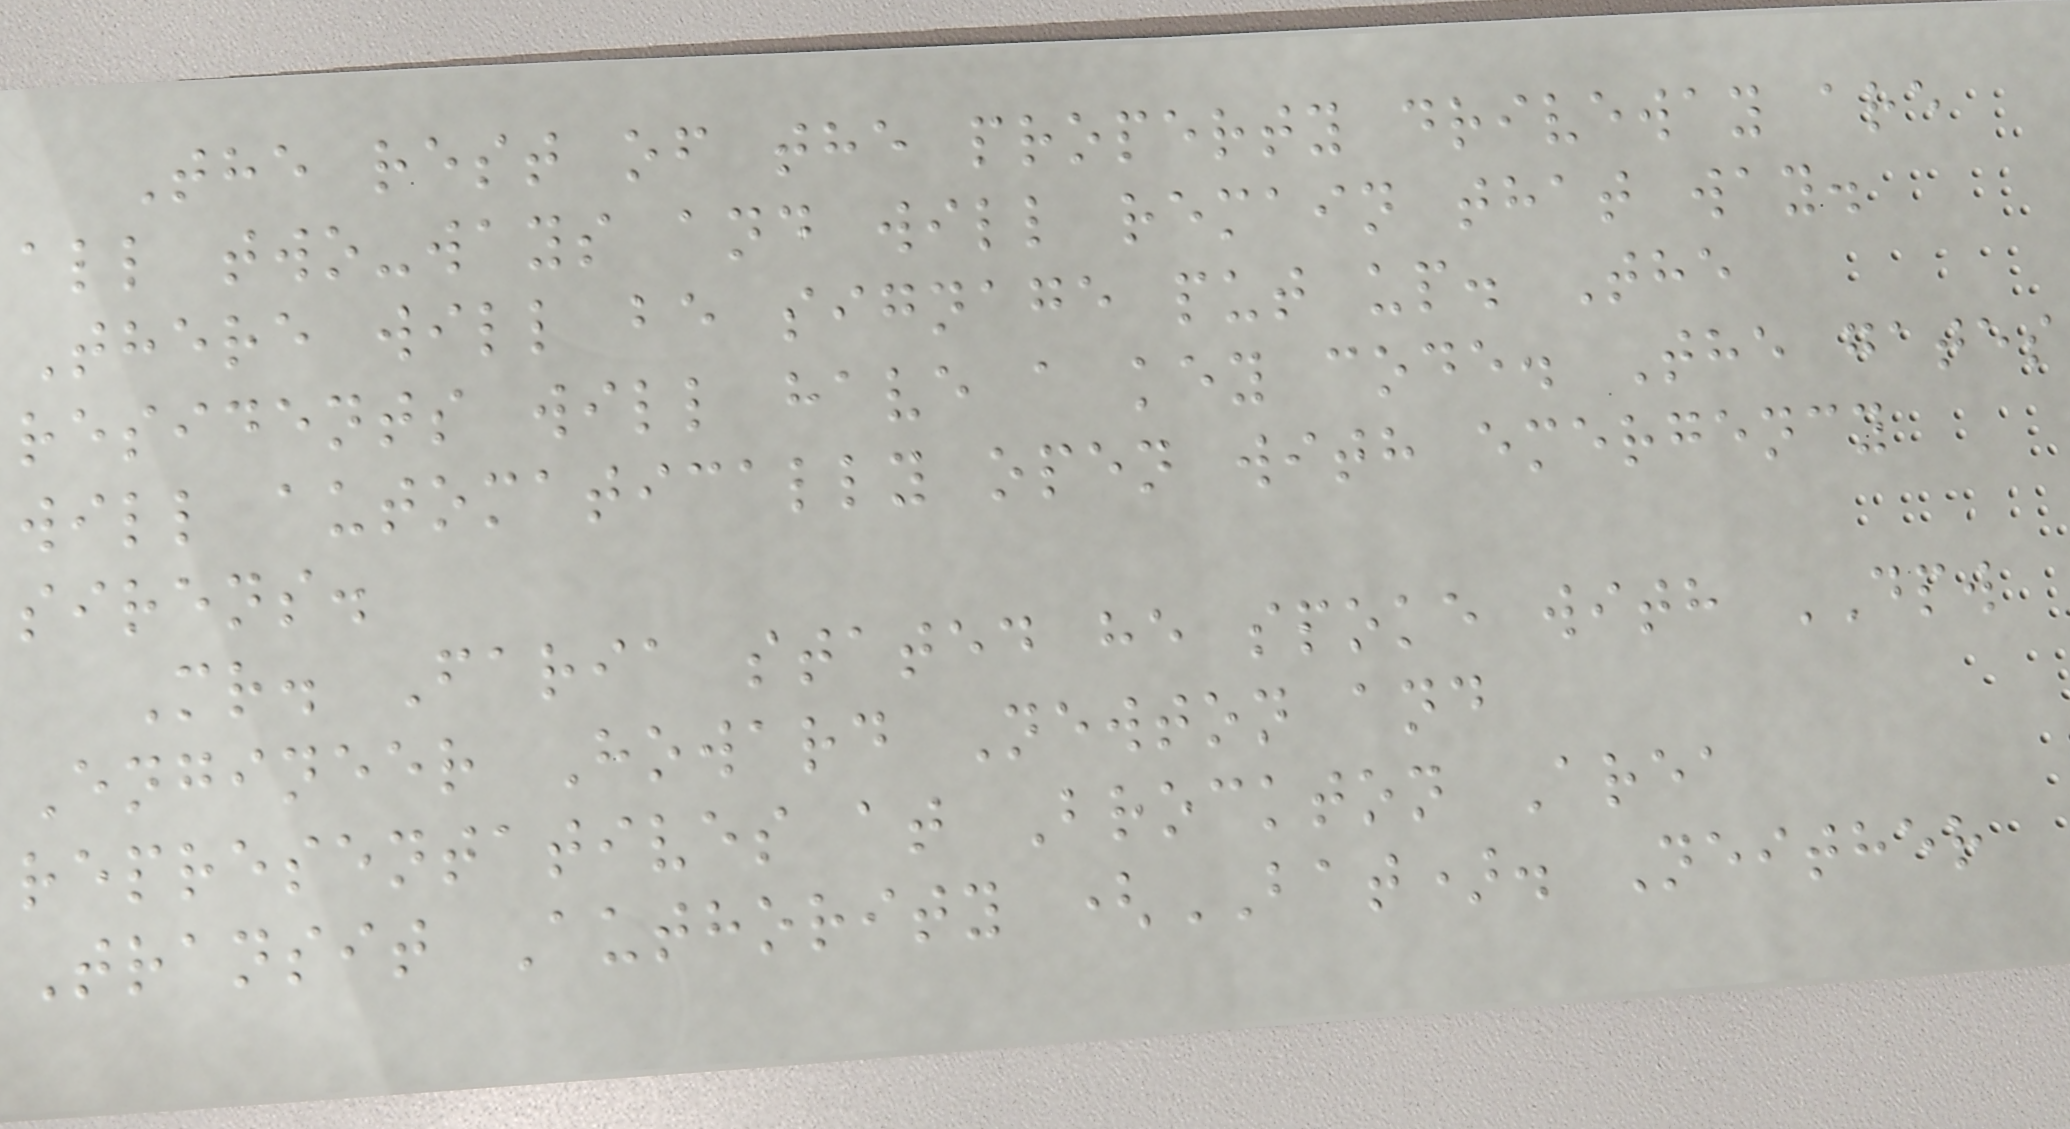The rest of the property driveway are
all two-ways and will remain that way.
There will be signage put up. The
residents will have a key code. The gates
will automatically open with emergency
sirens.
Mr. Faria stated he spoke with DPW
Engineer Howard Newton and
representatives at Brockton Area
Transit Authority (BAT). Neither
